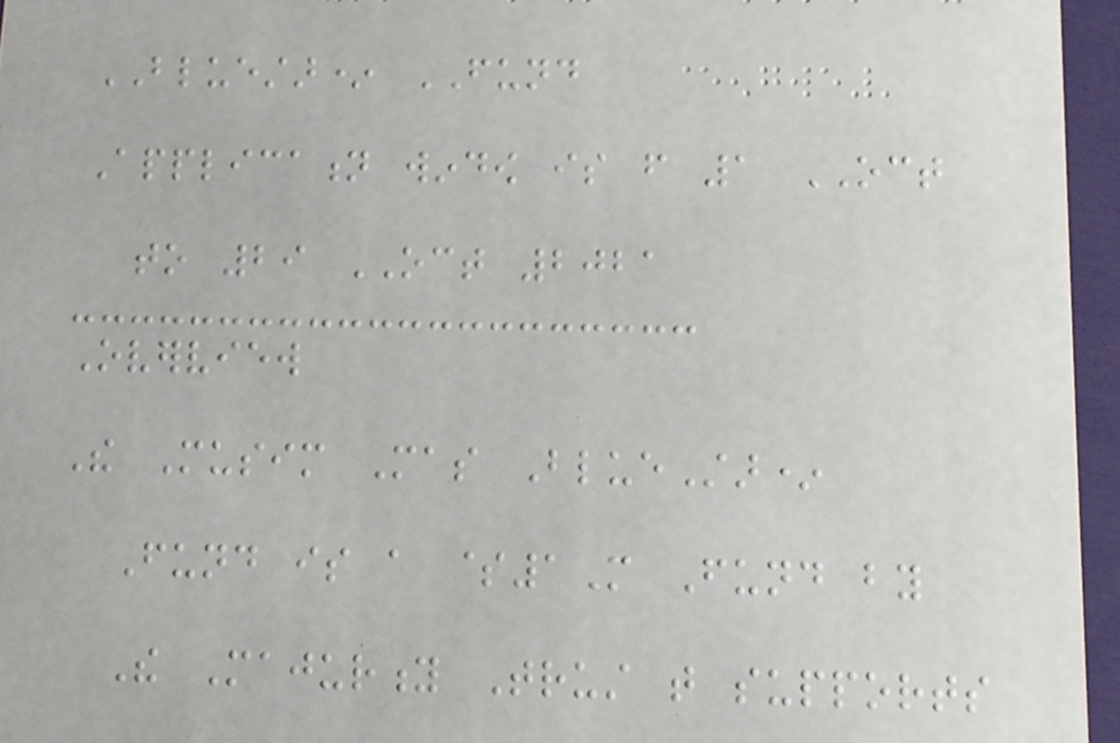BLUESTAR* FUND
Application window is from 1 OCT
to 29 OCT 2021
Overview
The Musim Mas BlueStar*
Fund is a $1M Fund by
The Majurity Trust that supports
